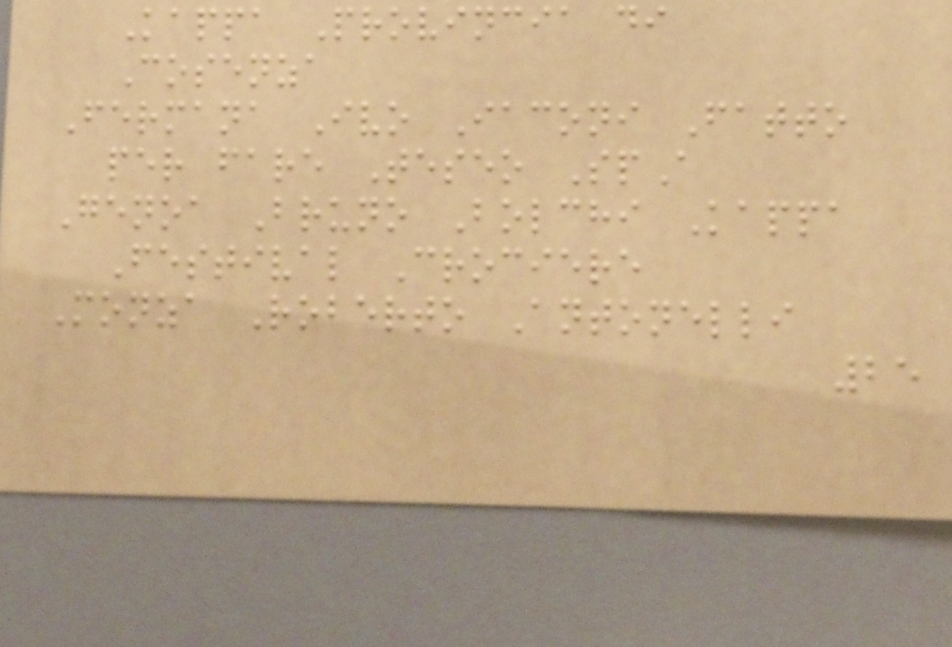Kappa Provincia di
Cosenza
Fermana Ivo Iaconi Fatto
per fare Teseo SpA
Genoa Bruno Bolchi Kappa
Festival Crociere
Monza Roberto Antonelli
25
